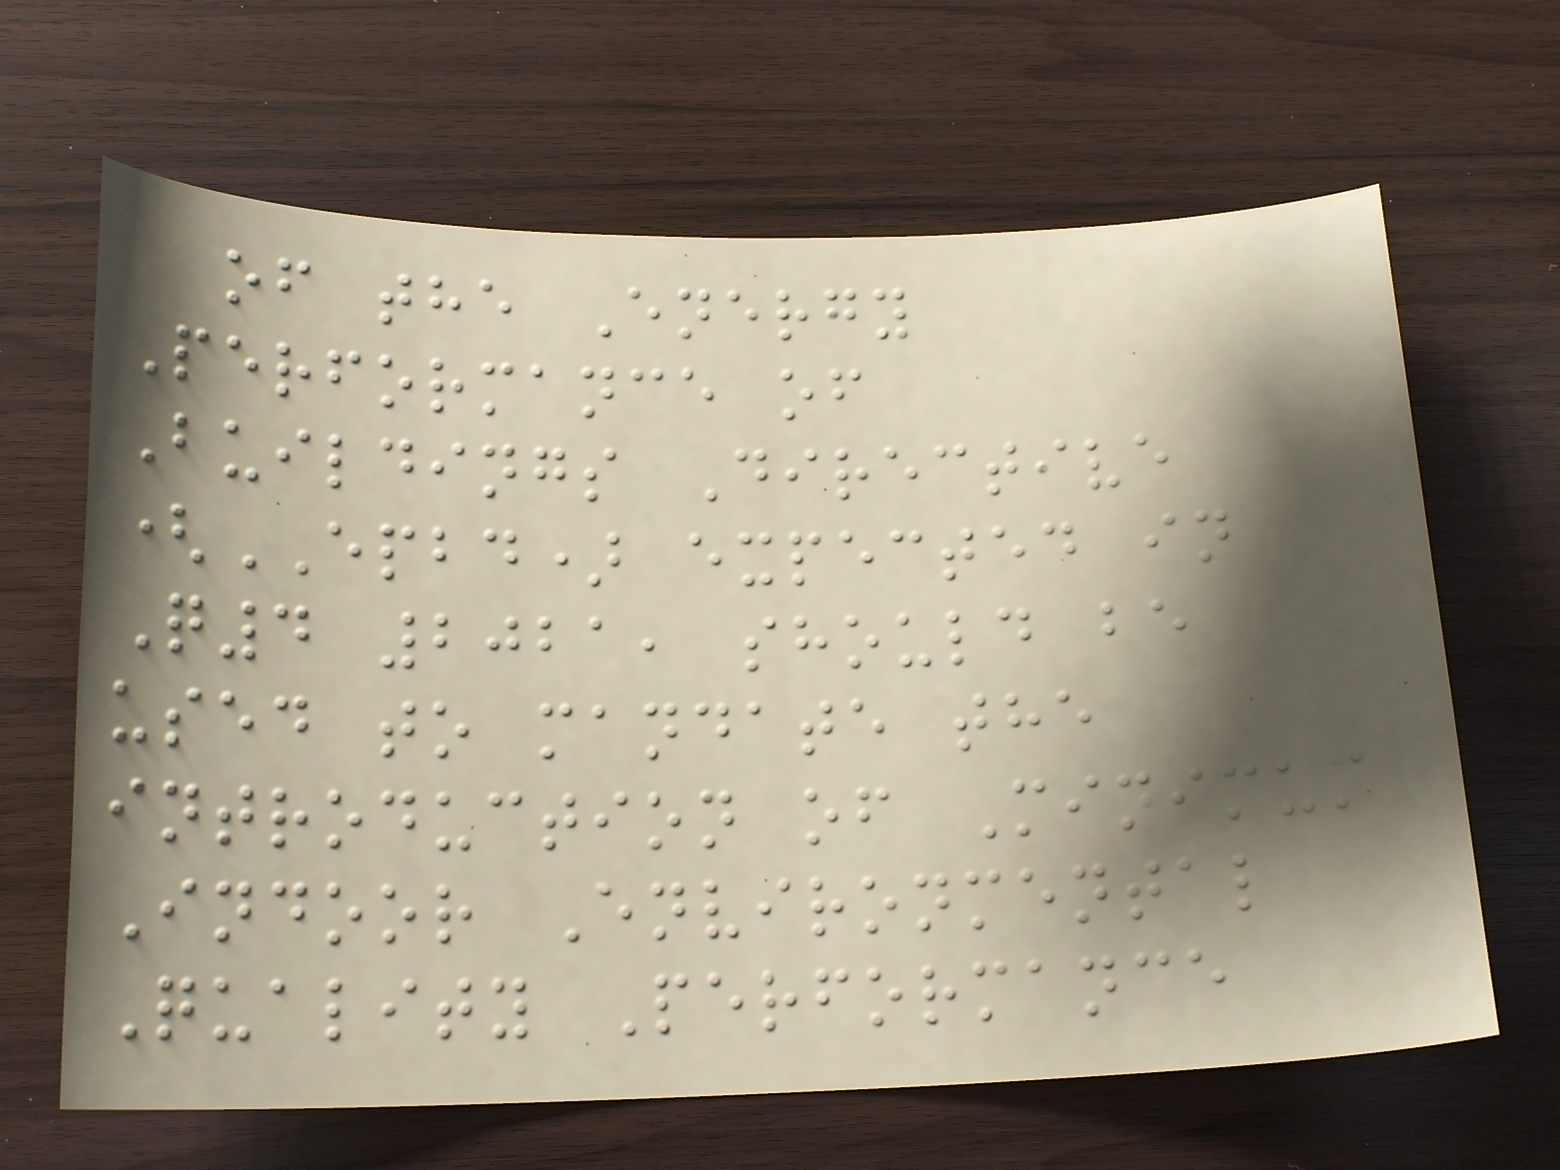of the Energy
Performance of
Buildings Directive
(EPBD) expected in
Q4 2021, should be
used to mandate the
introduction of Minimum
Indoor Environmental
Quality Performance
